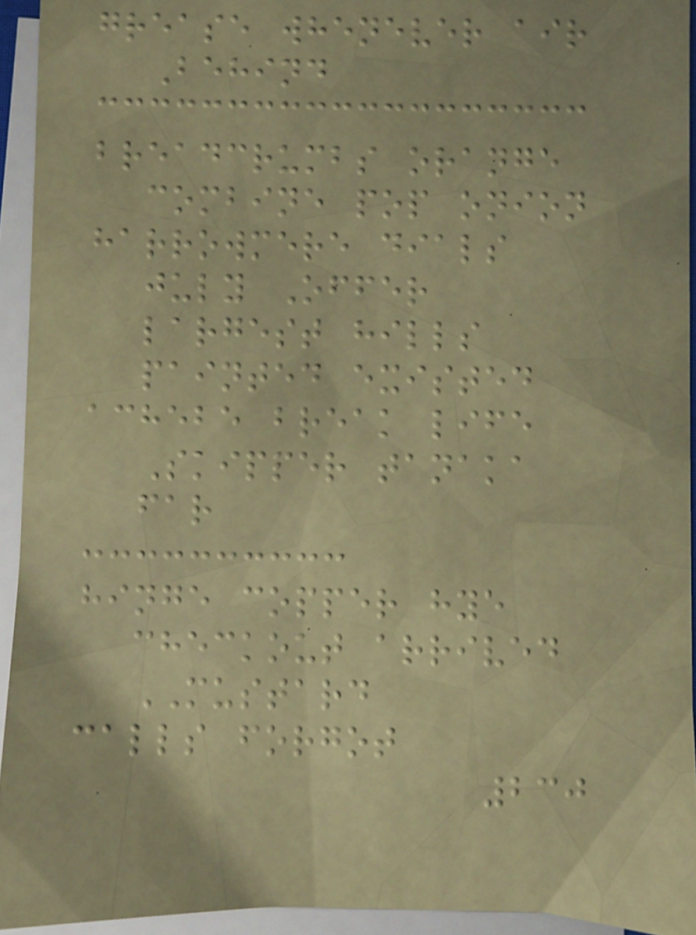grease whenever air
Behind
breadcrumbs orange
combine pop onion
harrowmere dials
july Offer
largest hills
painted existed
achebe break life
Skipper tanaka
far
hinge copper hye
checkout arrived
MUSTARD
calls forgot
230
